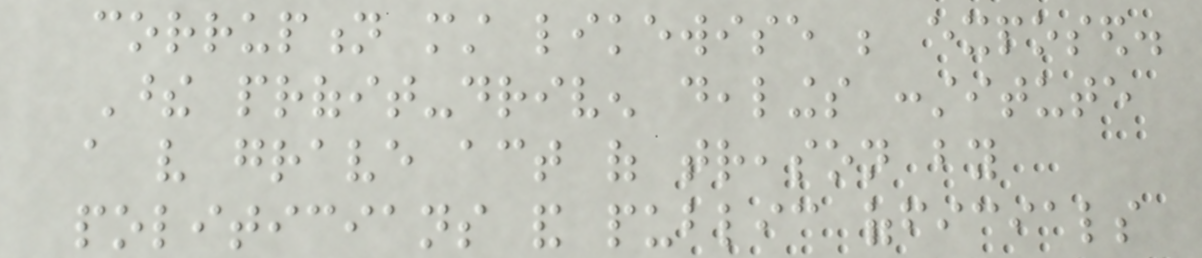corruption must likewise be exposed.
These profit-driven dealings constitute
a very grave act of treason by
politicians and public officials
